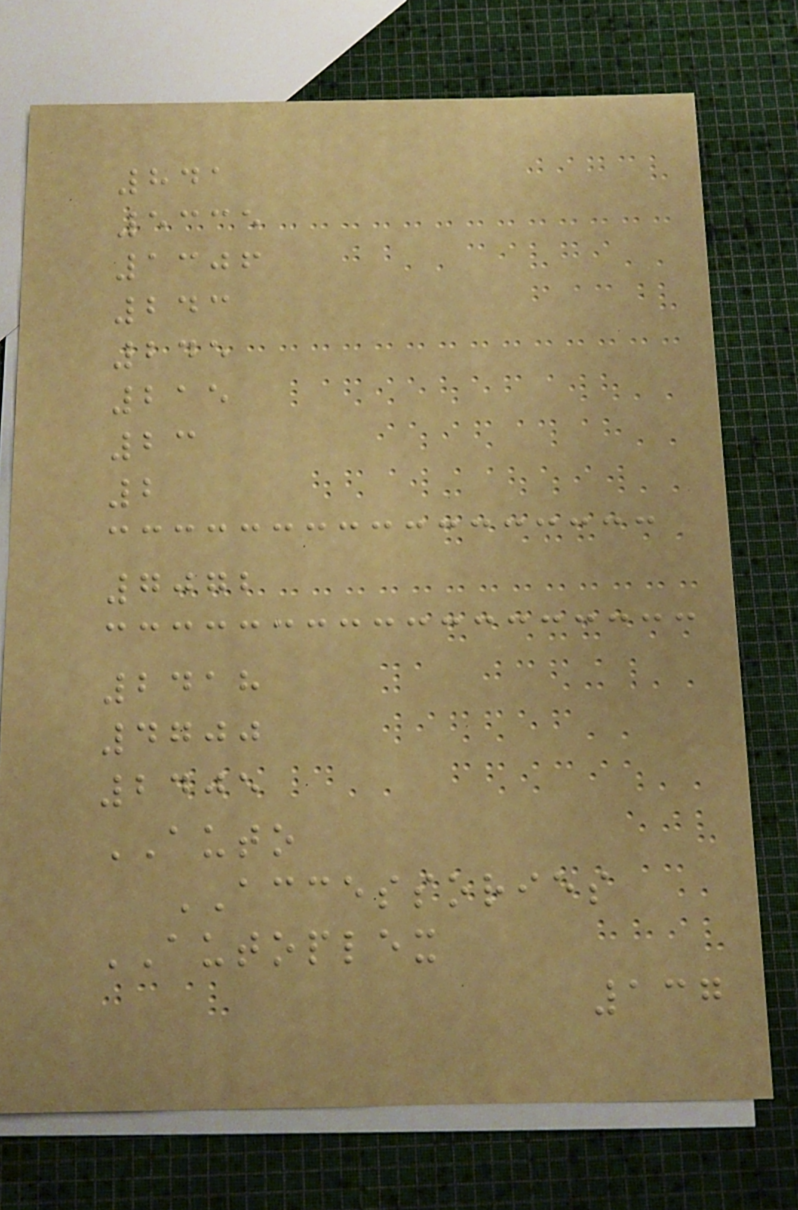841
5335
1306
243
245
215
23
2
7072
2418
4700
2405
AUTO
ACCESSORIES
AUTOPLEX
137
